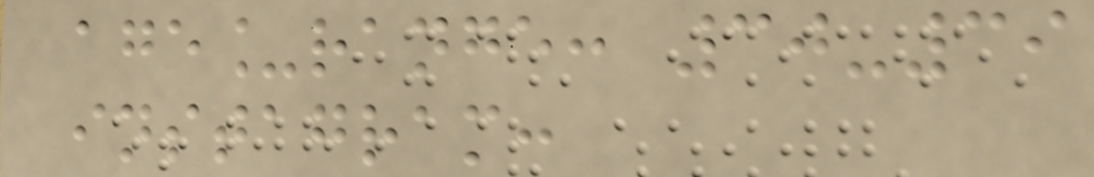age_range: 30-39
instagram:
